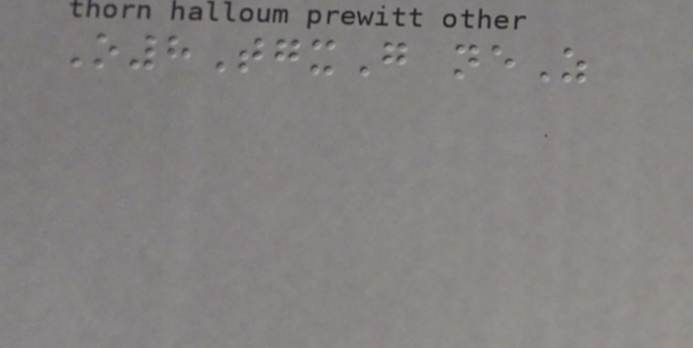O8TgxG neZ
